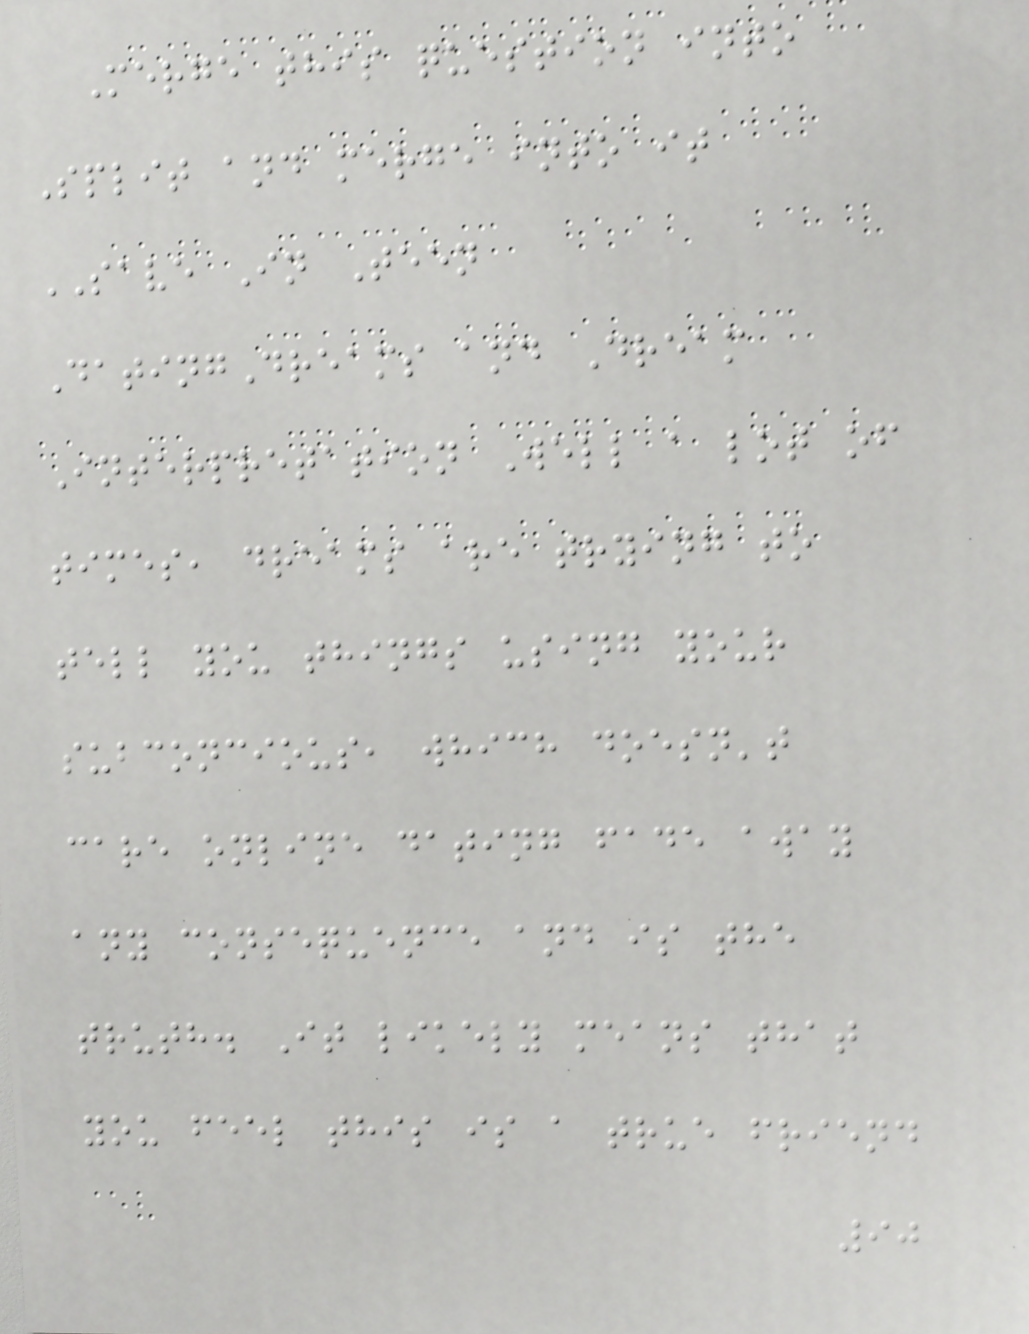Merge this question into
Split and merge into it
SAVE In Teen
DatingDreams and Dream
Interpretation Well a lot of
times, dreams are trying to
tell you things using your
subconcious, which doesn't
care online dating fade away
any consequence and is the
truth. It likely means that
you feel this is a true friend
90
